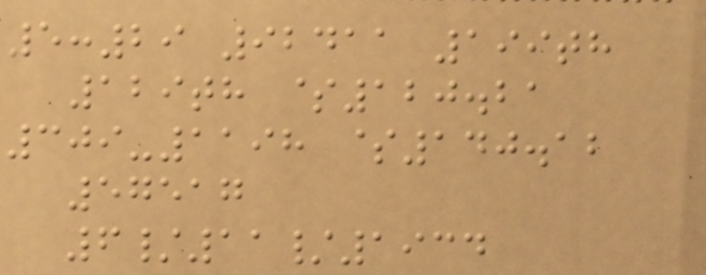5:29 92411 199th
129th $120.21
309-1198 $140.12
57517
6/11/1934
